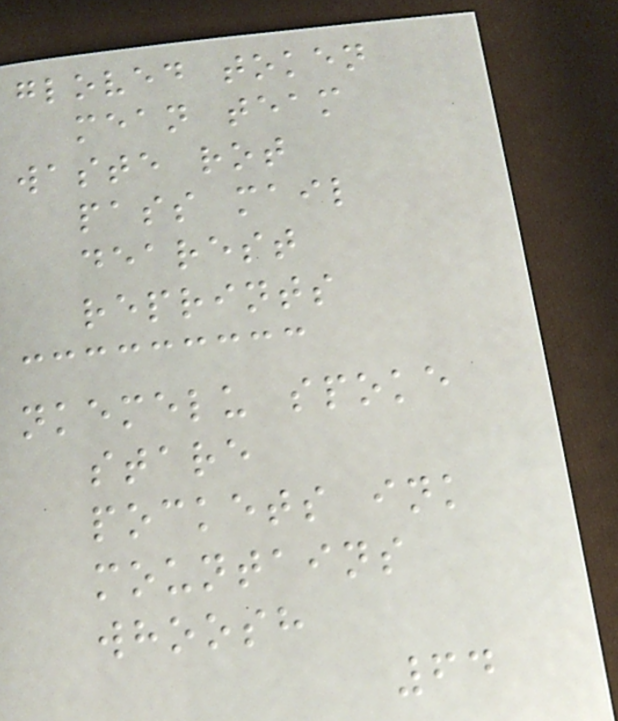gloved token
mean team
waste rot
pass mail
dearest
reprints
nkemelu spoke
stare
pockets ink
mountains
whoosh
64
